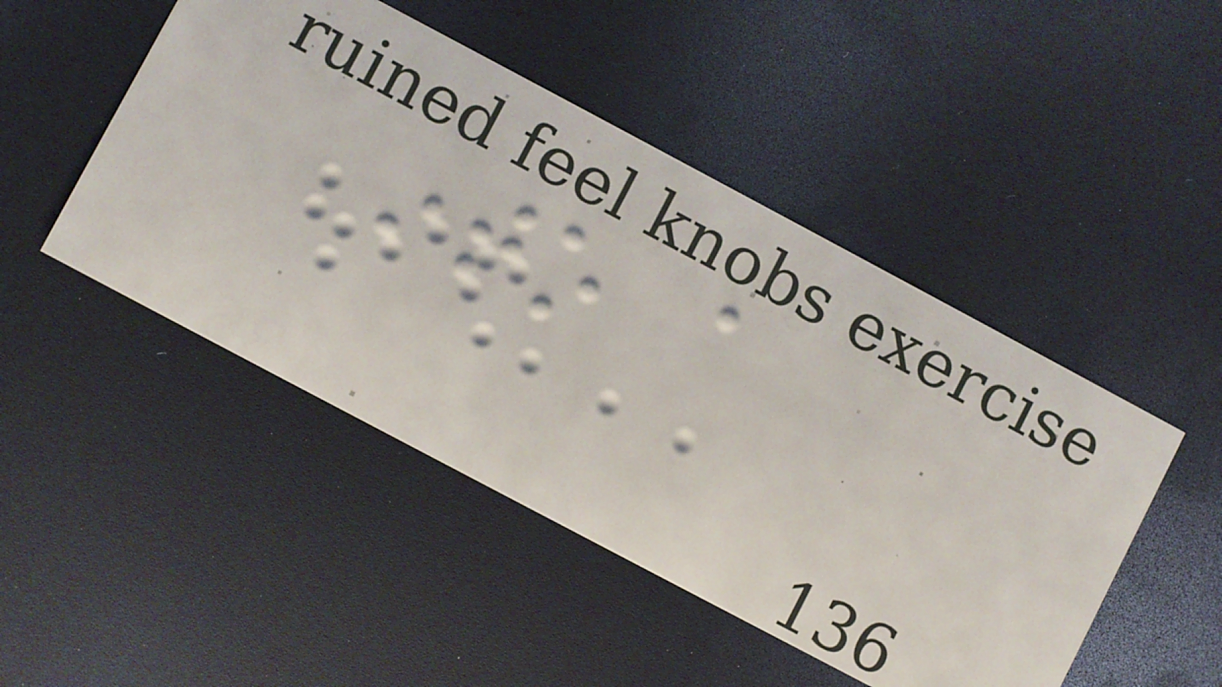into a
